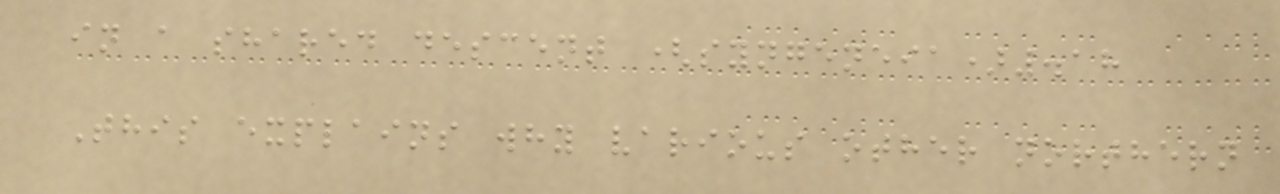in a shared descent (syngeneia).18
This explains why various other northern
